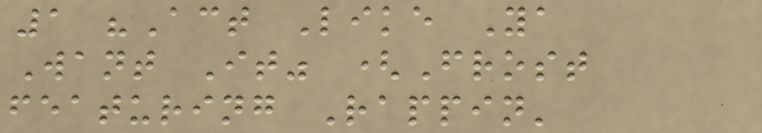1 "Act Like Ya
Want It" (Frost
featuring Rappin'
